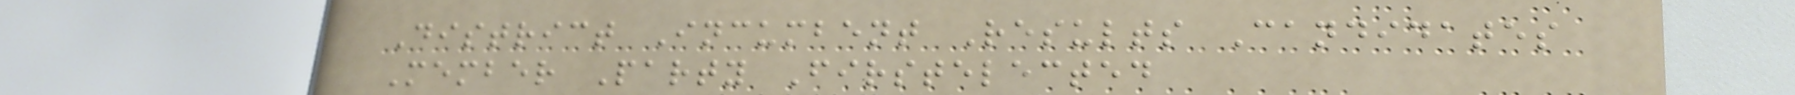District Incumbent Results Candidates
Member Party Firstelected
